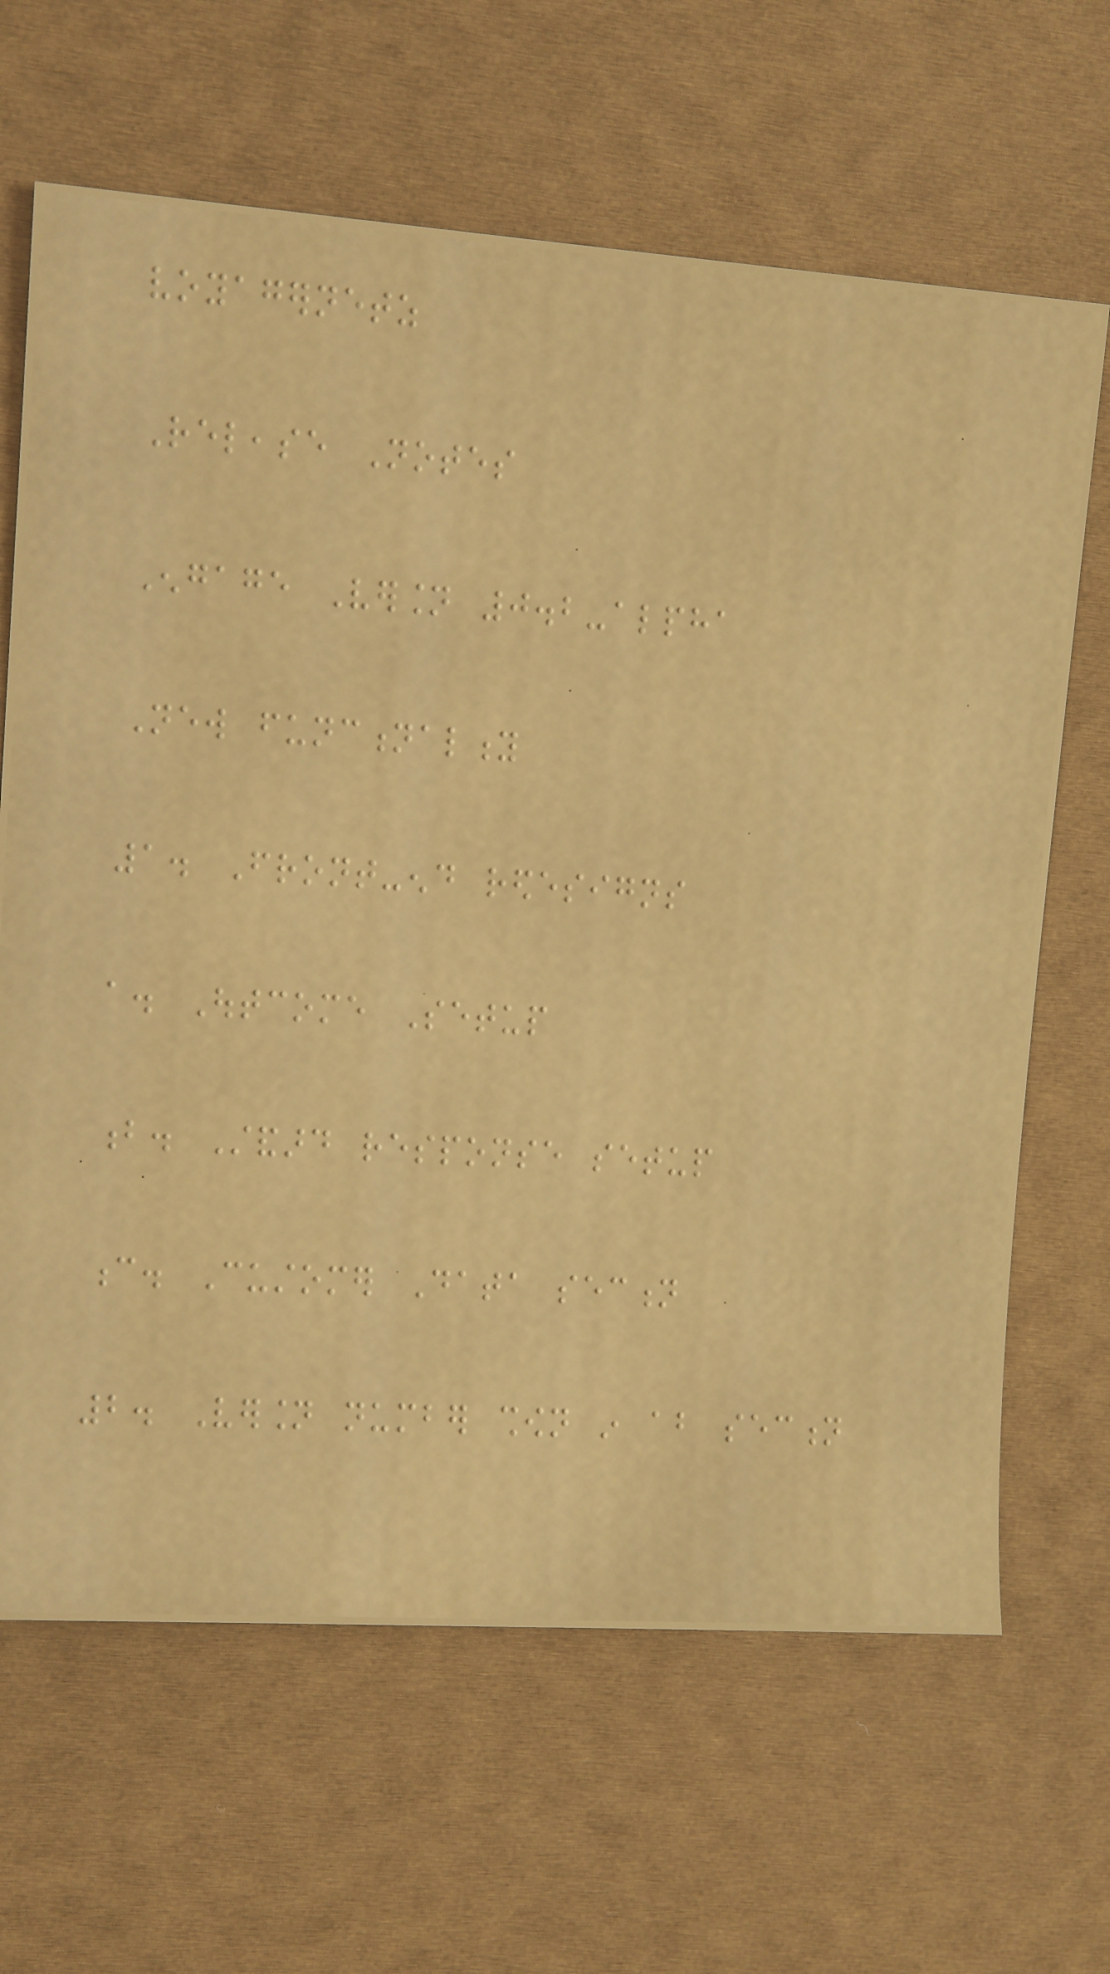voyagernetz
Release Notes
Engage Version 0.2-alpha
New functionality
1. Front-end redesigns
a. Outcome Setup
b. Standard response setup
c. Customer Data section
2. Version number shown in about section
